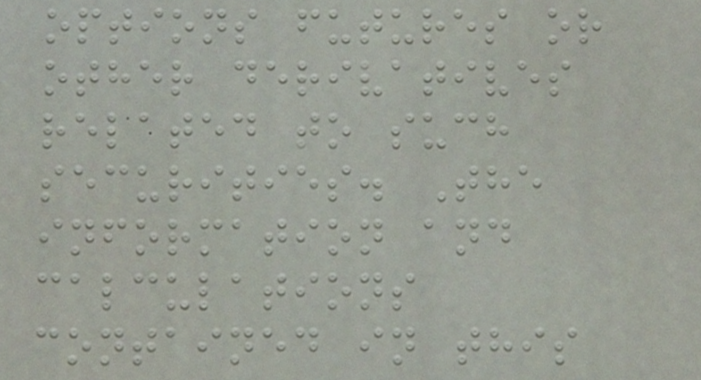options futures or
other derivatives
related to such
securities. The
information and
calculations
contained in this
